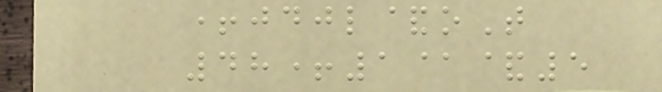+jdjl&oT
48+1@&5
